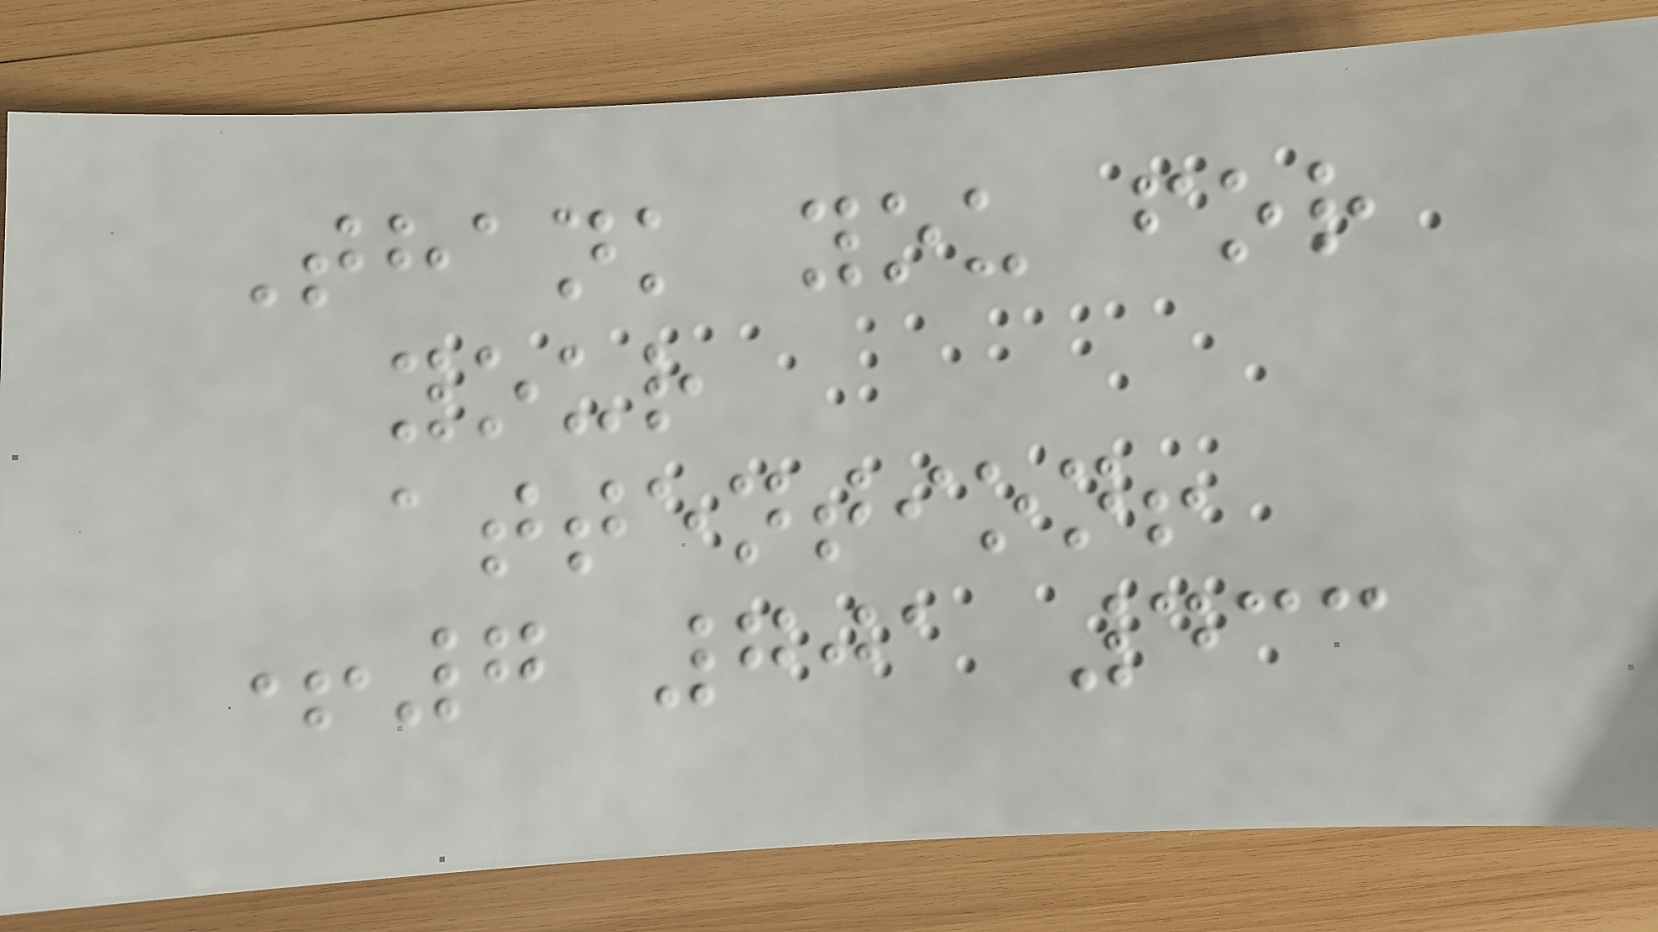Thank you for
your
attention!
+7 701 433
